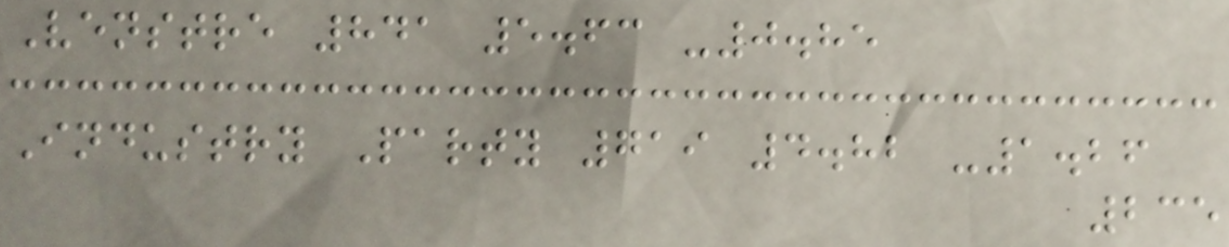Venstre 841 5.63 -0.85
Industry Party 719 4.82 -1.26
235
